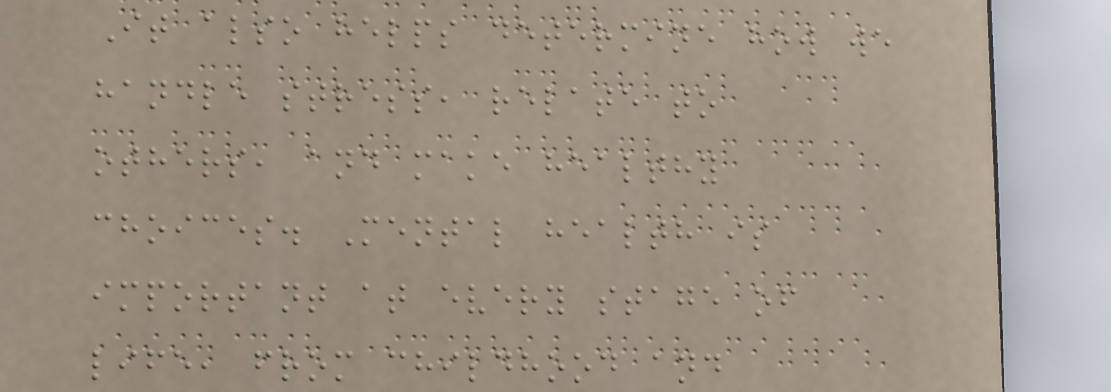It also helps determine how we
handle stress, relate to
others, and make healthy
choices. Mental health is
important at every stage of
life, from childhood and
